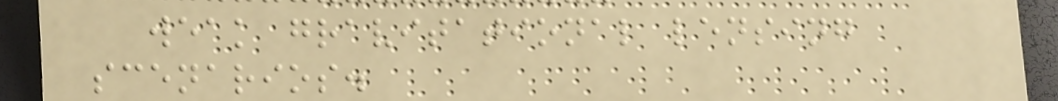weak gravitational lensing
scenarios.
